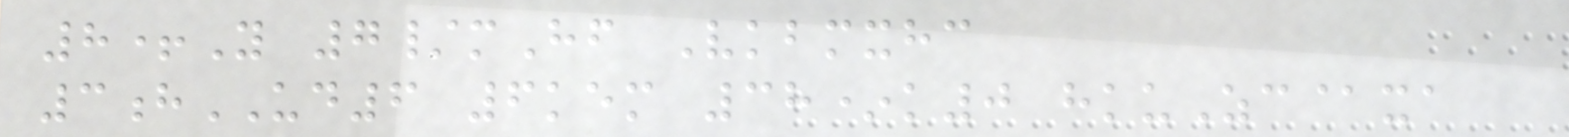8+Y 7/mHf Vkbmxhc
3hUD6 6kem 38*k0 hkuZc@xa
